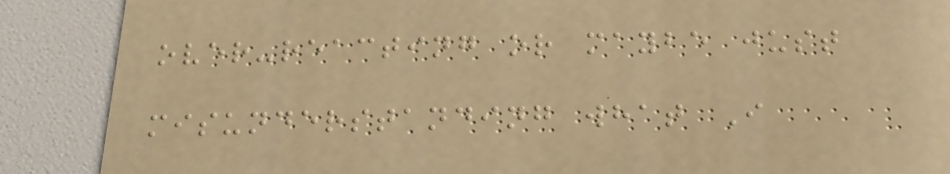over-reacting or maybe just
misunderstanding what I
